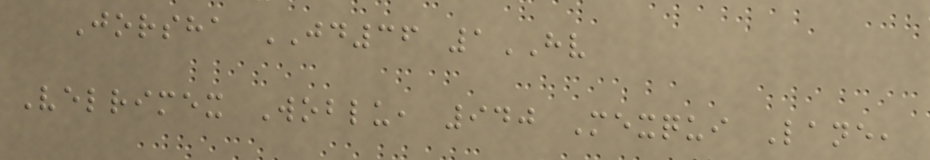Jorsha JD36 1HV
Velrimex Woblu, 940 Mexqui Lane,
